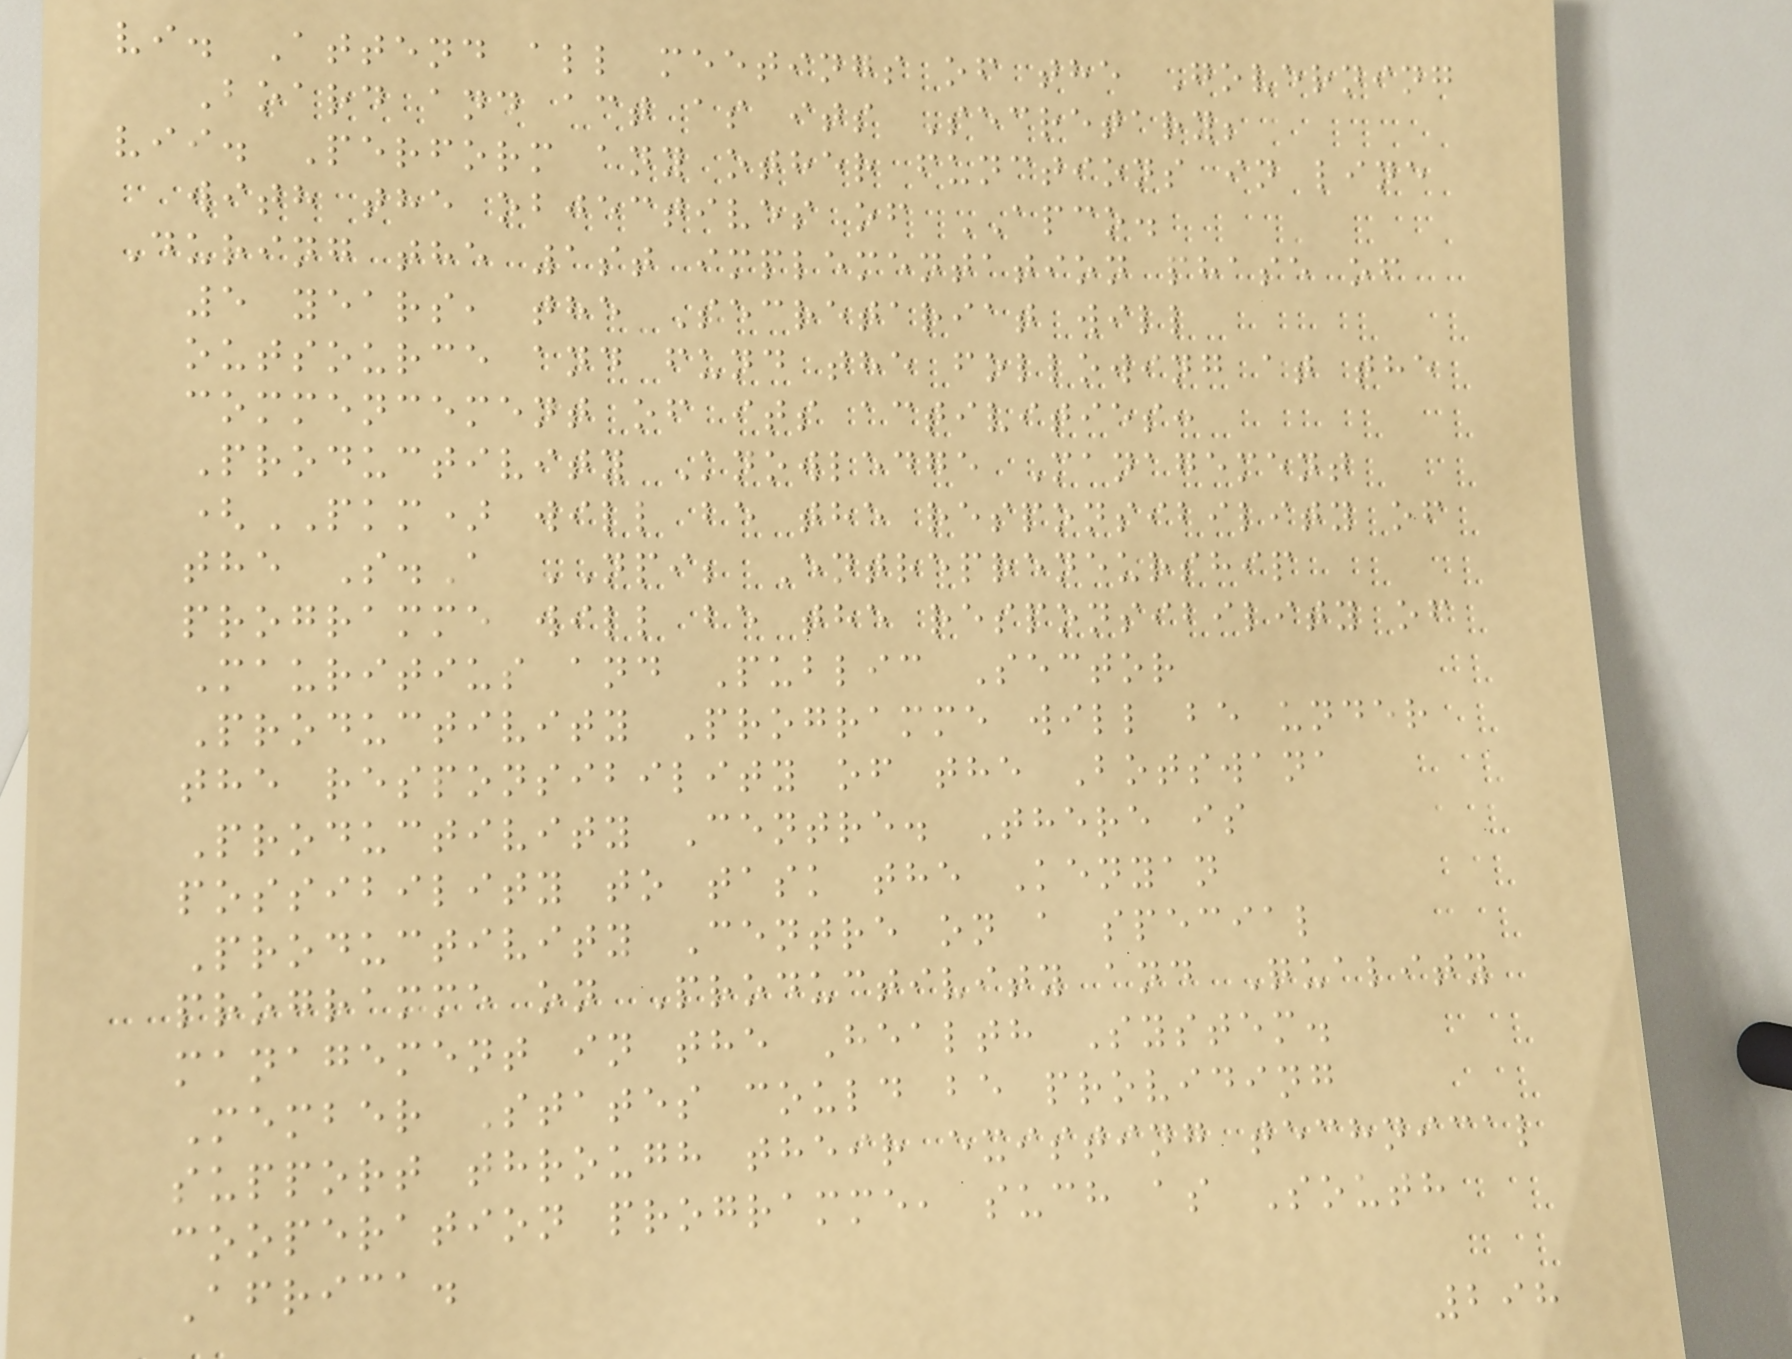vi. Attend all meetings of the Governing
Board and act as its Secretary;
vii. Perform any other functions in line
with the objectives of APCO.
During the 1st implementation phase of
5 years, the Secretariat will
outsource and fund the following at the
commencement of its activities:
Productivity Knowledge Management
(PKM) will be the responsibility of
the S.A NPI; Entrepreneurship
programme will be the responsibility of
Mauritius and Public Sector
Productivity Programme will be under
the responsibility of the Botswana
Productivity Centre. There is
possibility to task the Kenyan
Productivity Centre on a special
programme on Productivity and Quality
management in the Health System.
Member States could be providing
support through their existing technical
cooperation programme, such as South
Africa.
298
